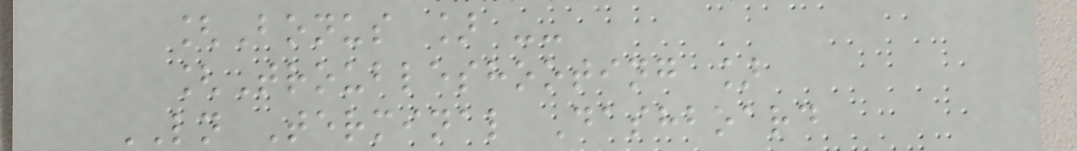[Bonus ] --
[Troubleshooting ]
LN Terminal Dashboard
